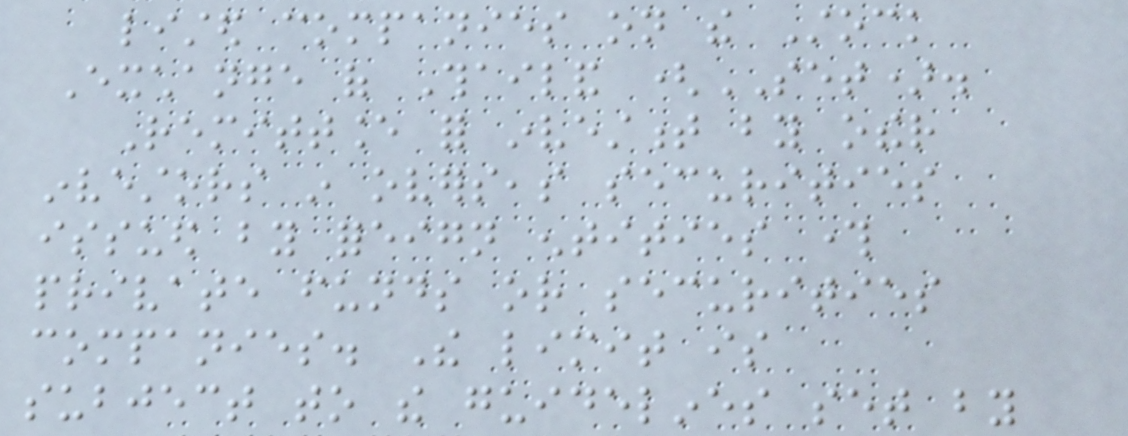listed companies on the Stock
Exchange of Thailand (SET).
Remittance for investment by other
investors in overseas securities
issued by foreign entities through
private funds or securities
companies. The limit is
subject to the guidelines set by
